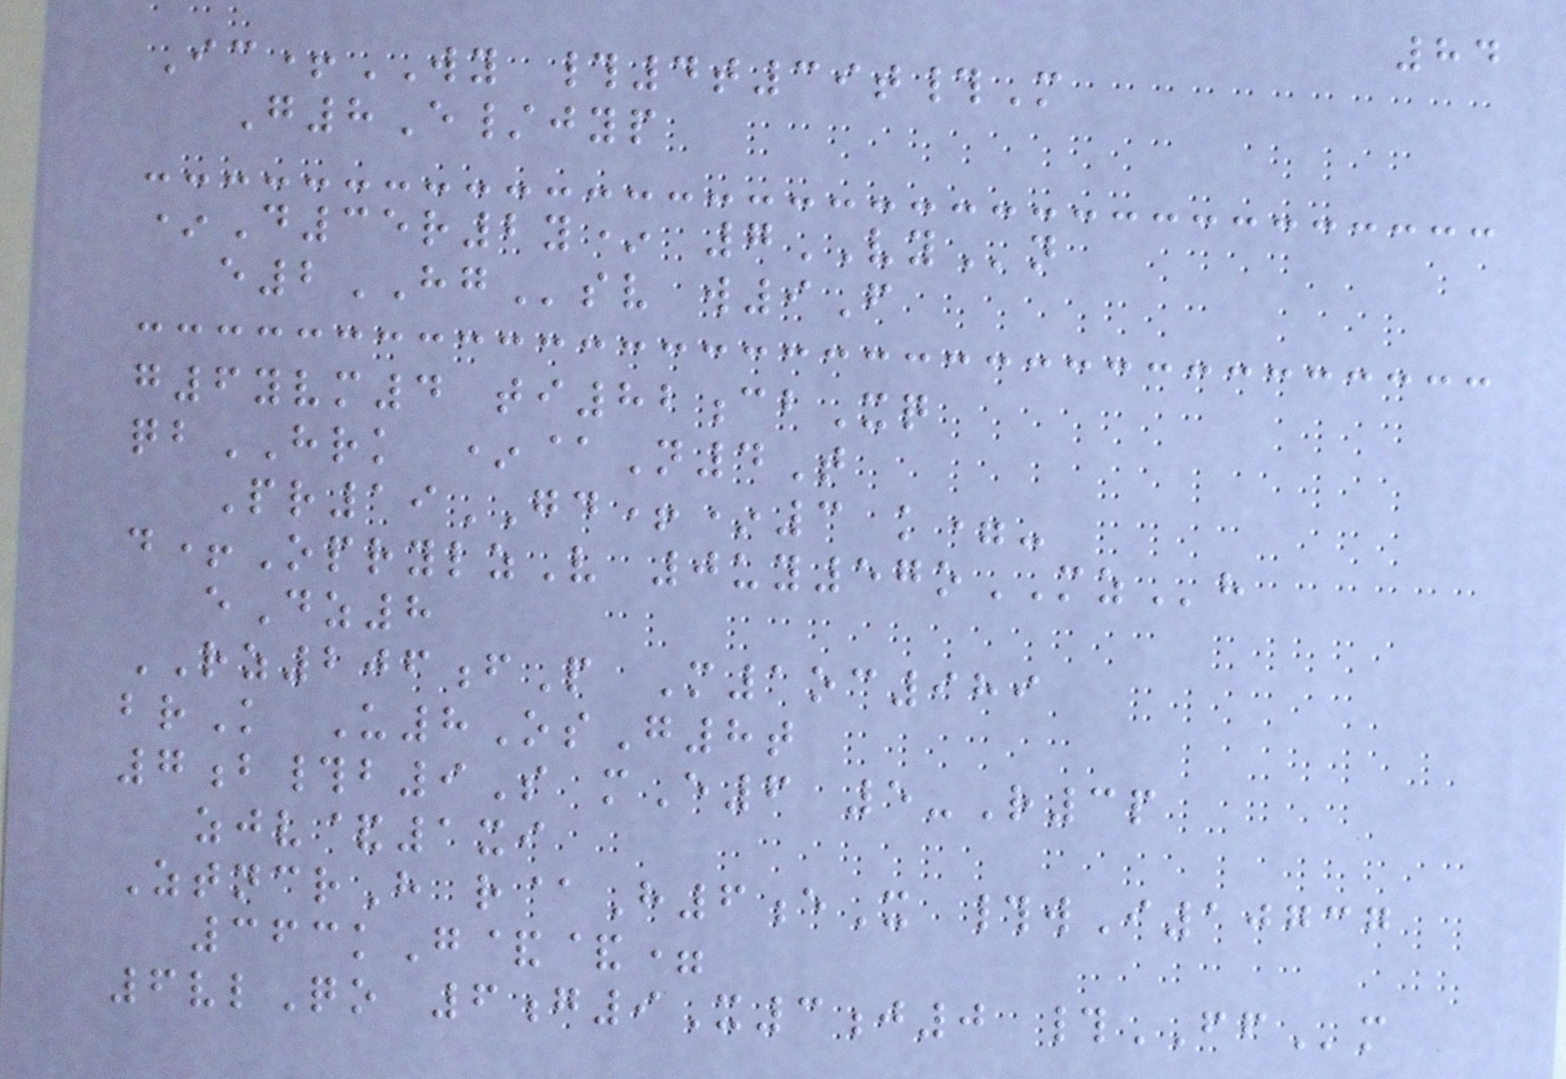84
Ic+WY #4t39t#M
G8E/jyp
*D35r2y* 7VYn
e2HGsv w9F
g6yvm4 ti82cbXq
qbHRK *@N4T
Pr19GD+*3 k=-
d+OprylzV 0uy57oMZh
eDz8
RZ206fP M1oc989
brK U8OsG8t
7b#b9S mE6 5-R3p
zjv&1xi
ZtncrH r@H6eX #wI10737
363kG&&=
6vlQo 6g9X3j0 #FFm
